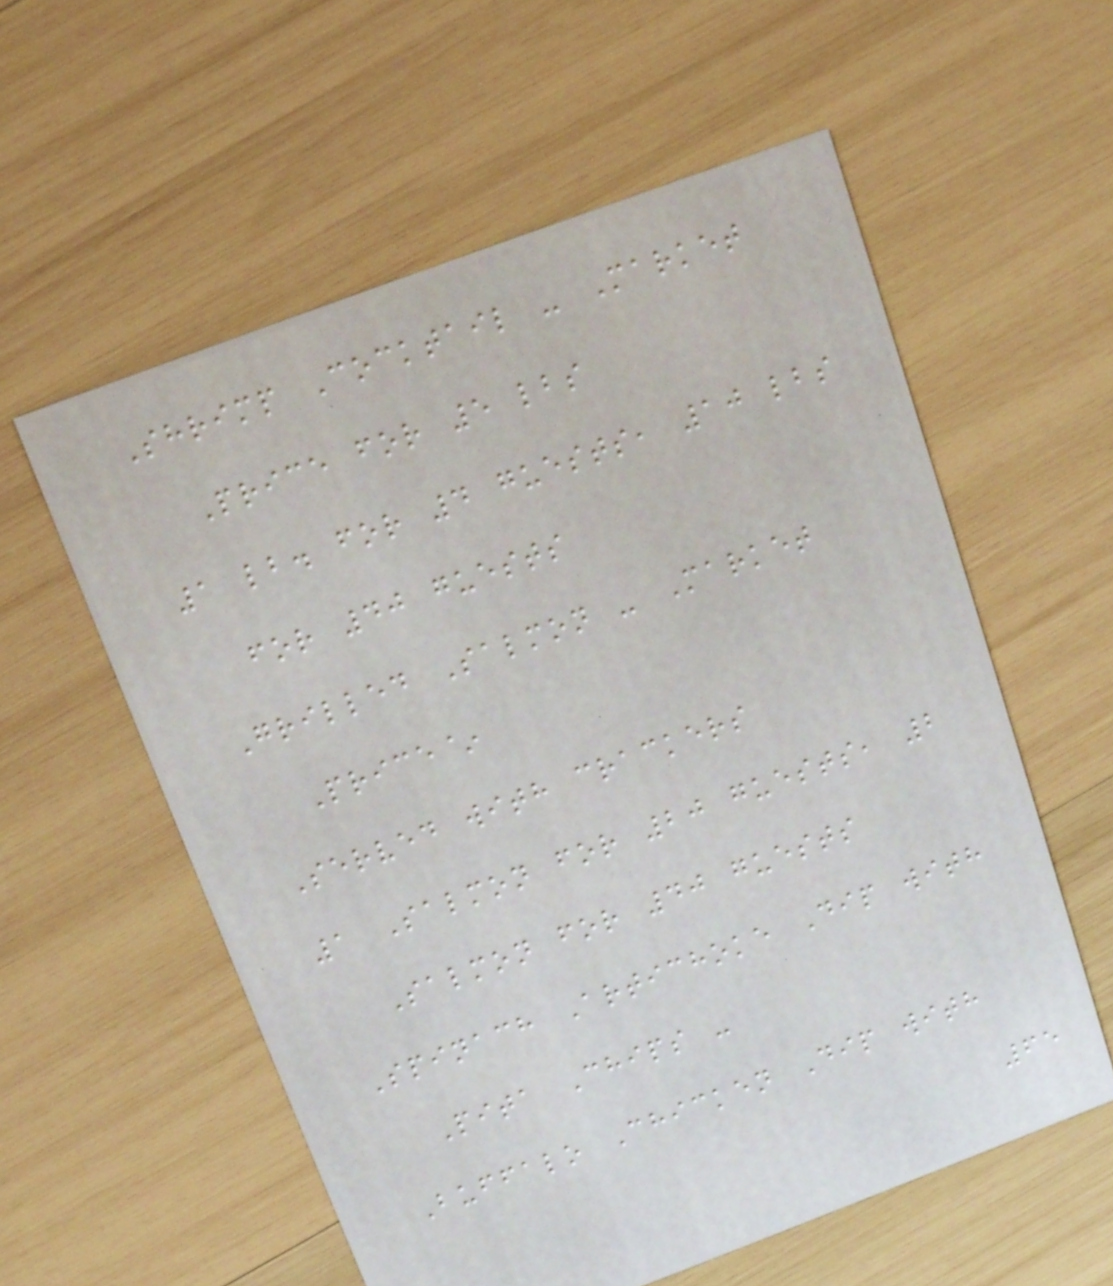Shrimp Cocktail - Market
Price for 5 lbs
1 lb. for 4 guests, 10 lbs
for 40 guests
Grilled Salmon - Market
Price~
Served with crackers
1 Salmon for 20 guests, 2
Salmon for 40 guests
Spinach Artichoke Dip with
Pita Chips -
Buffalo Chicken Dip with
65
